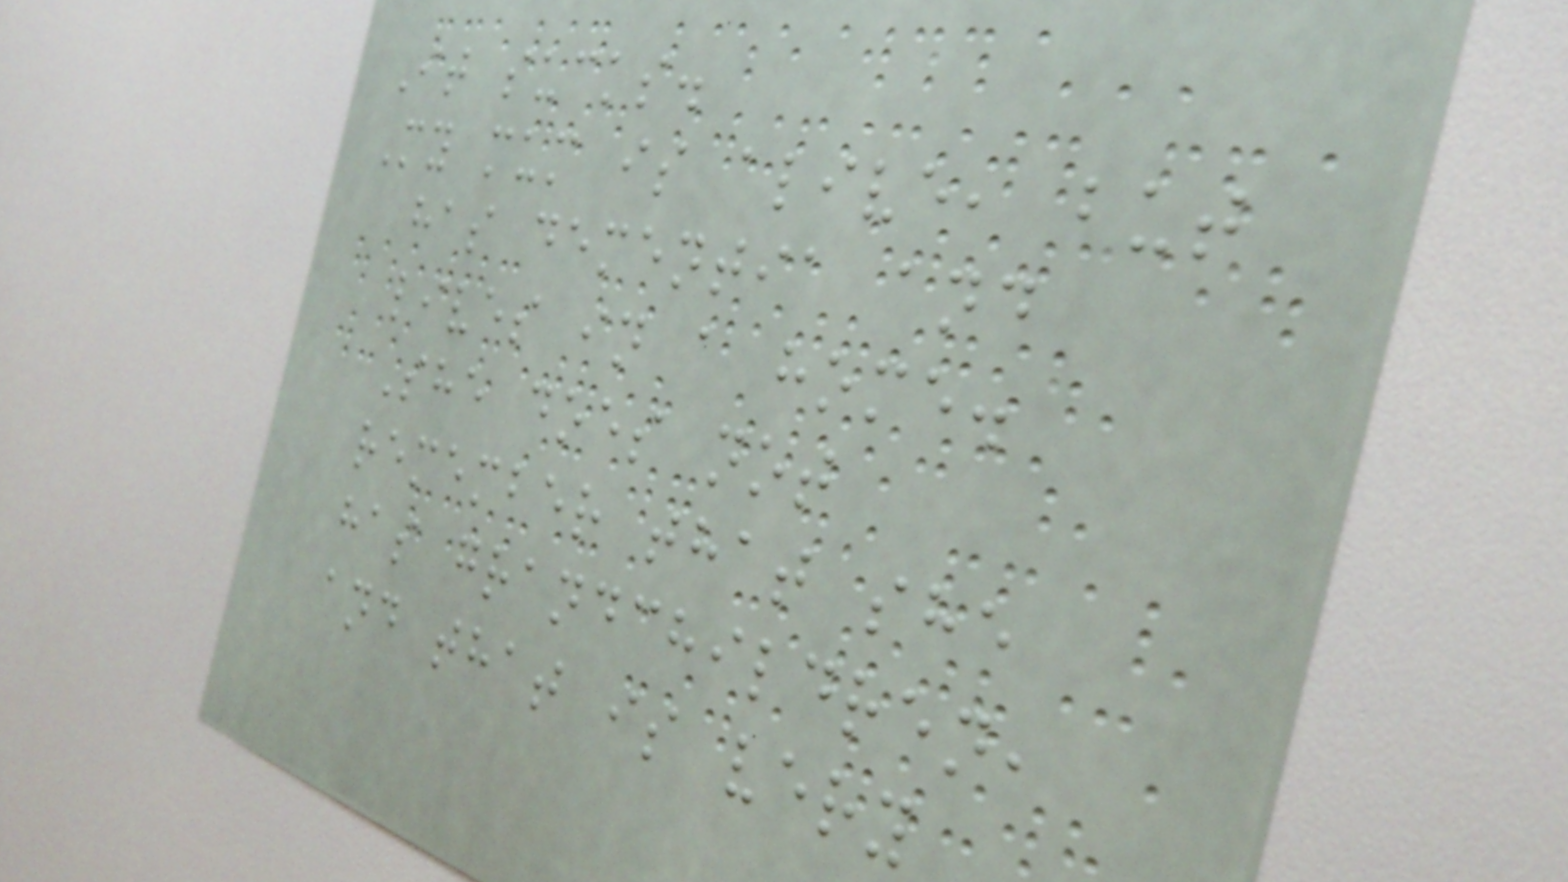It sucks.
My mum is alive, but
has dementia and
lives in a home.
She does not
remember that she
has grandchildren,
and that is very
